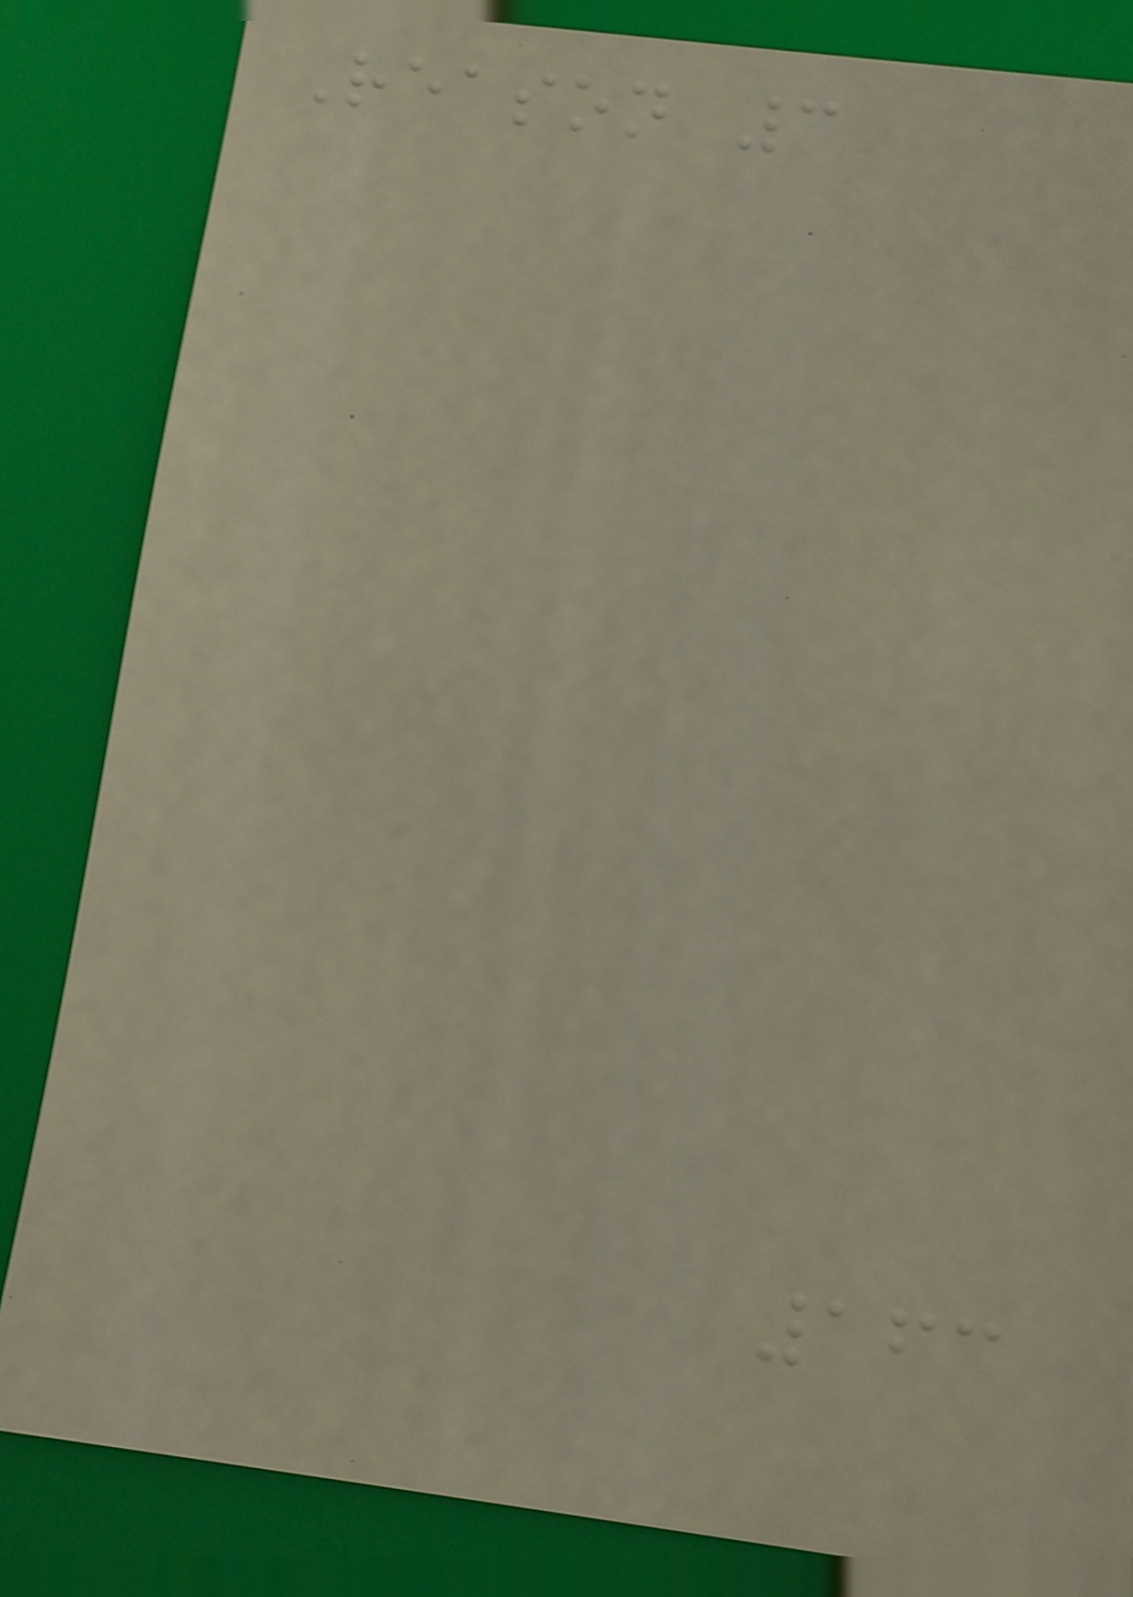Reason 3
163
